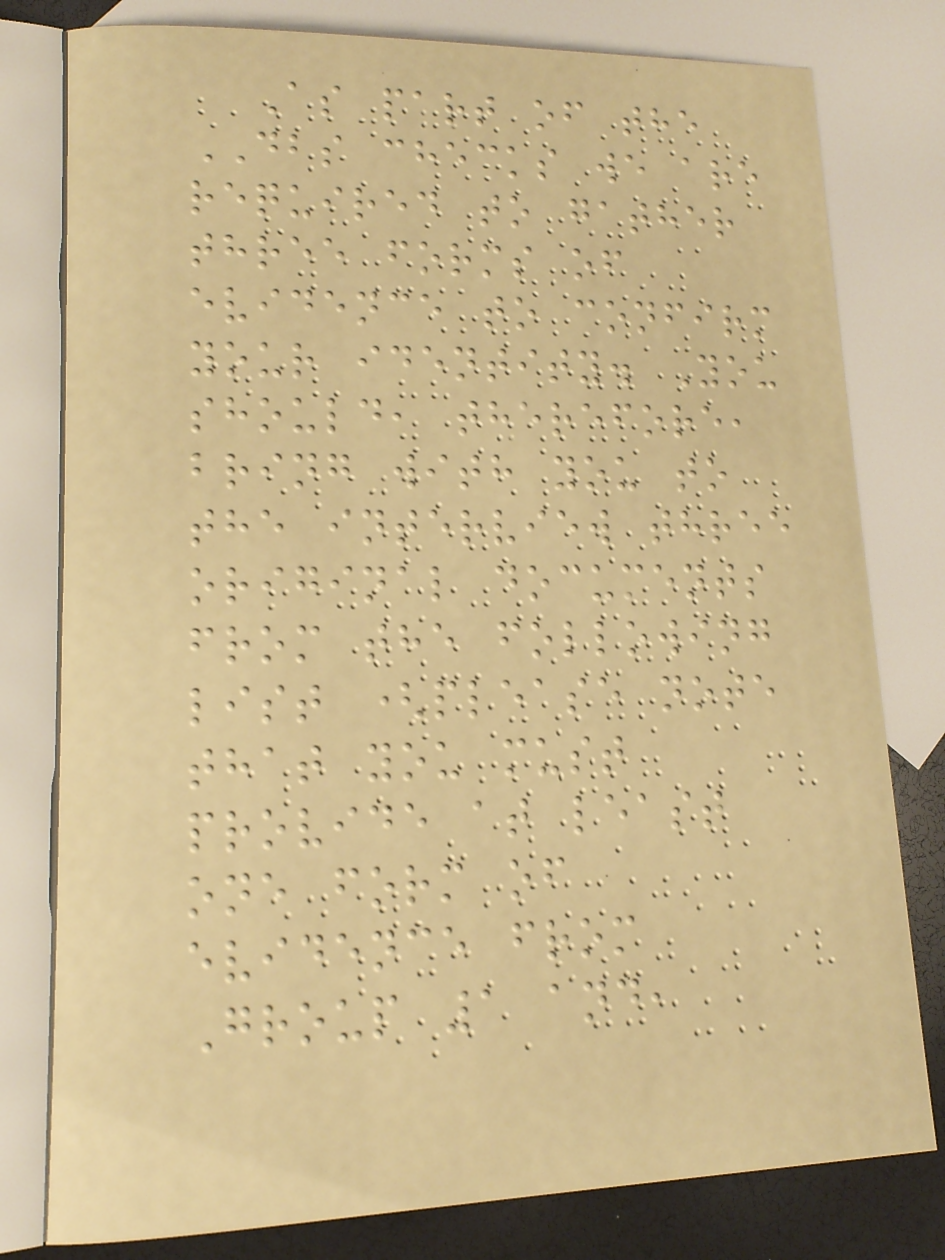As part of the
DBS checks we are
required to gather
three forms of
evidence to confirm
your identity. You
should, therefore,
bring with you to
the interview three
original documents
from the following
list (please note
that you must
provide at least
one form of
evidence from
Group 1 and,
